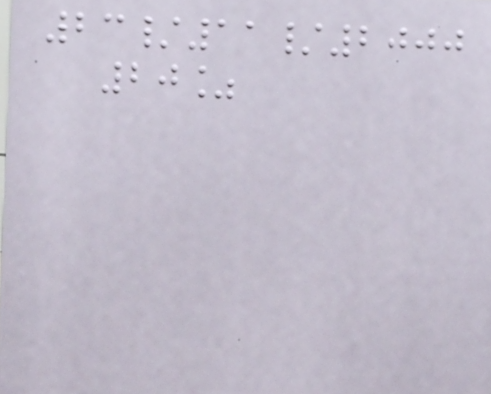23/11/2000
20%
